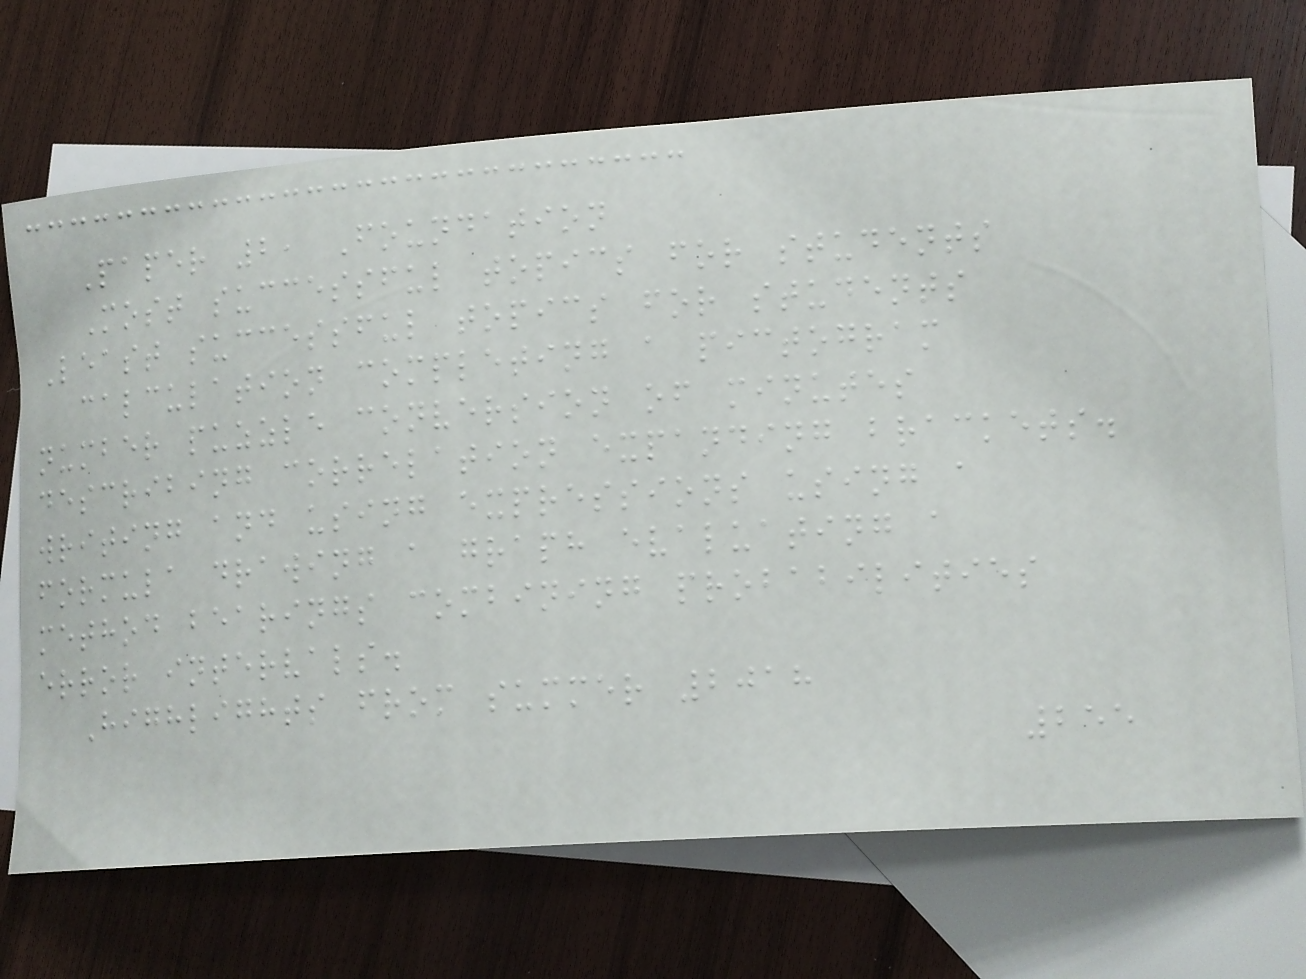Paper 2, Foundation
Most successful topics for students
Least successful topics for students
calculation completing a pictogram
number puzzle conversion of minutes
describing correlation expanding brackets.
writing and using expressions using a
formula drawing a graph evaluating a
method bearings combining probabilities
error intervals.
Highlights from summer 2018
255
